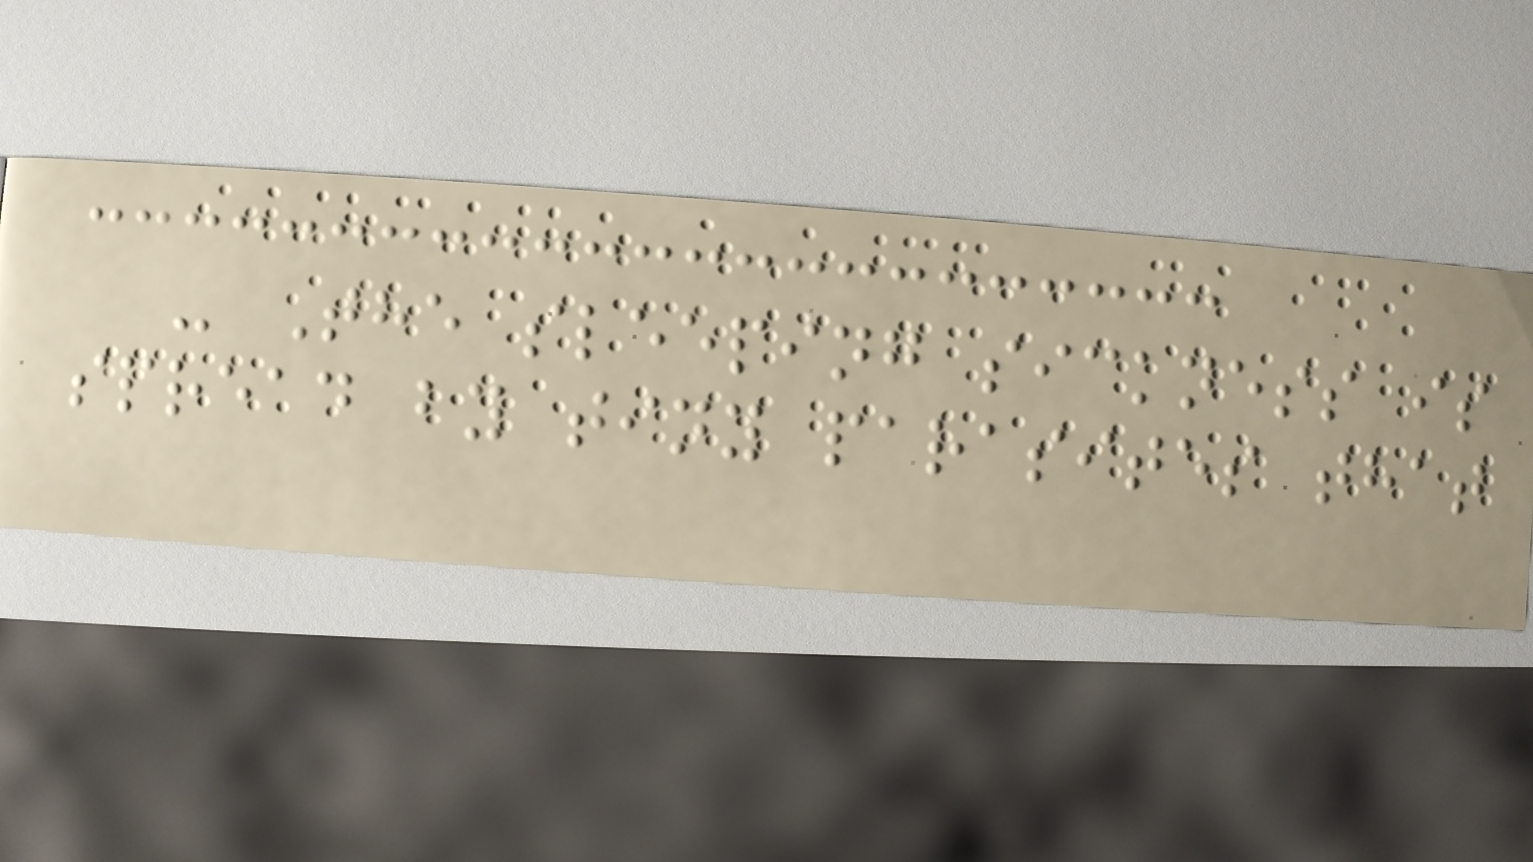- The sleeping sickness is
spread by tiny parasites that
